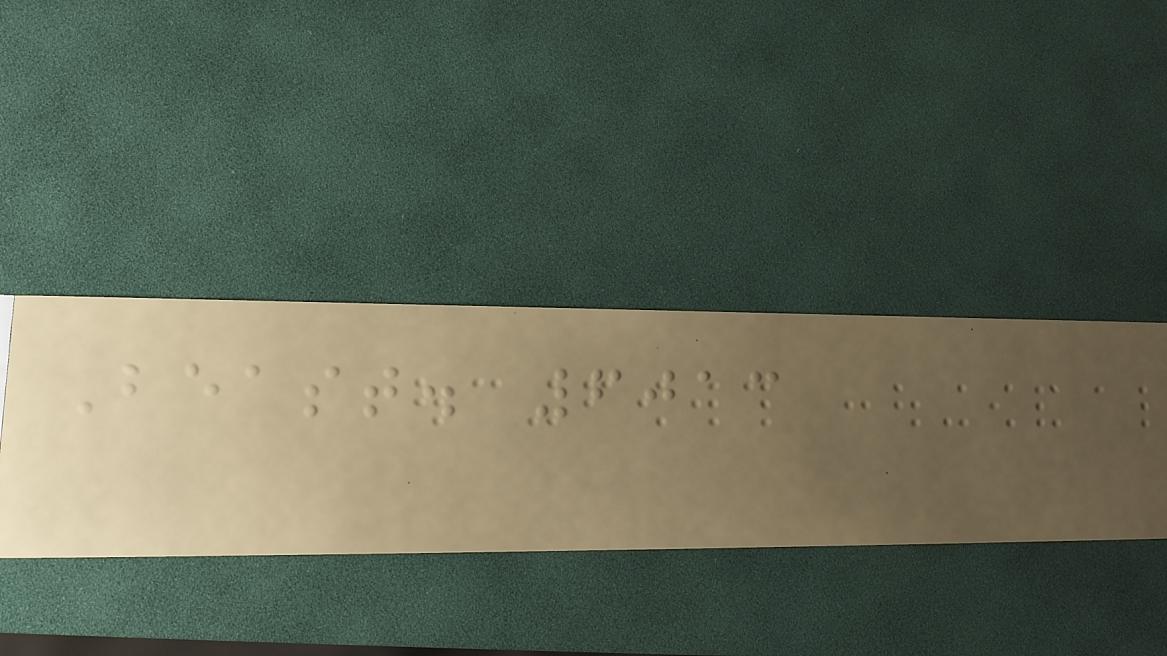Beast. 6013
